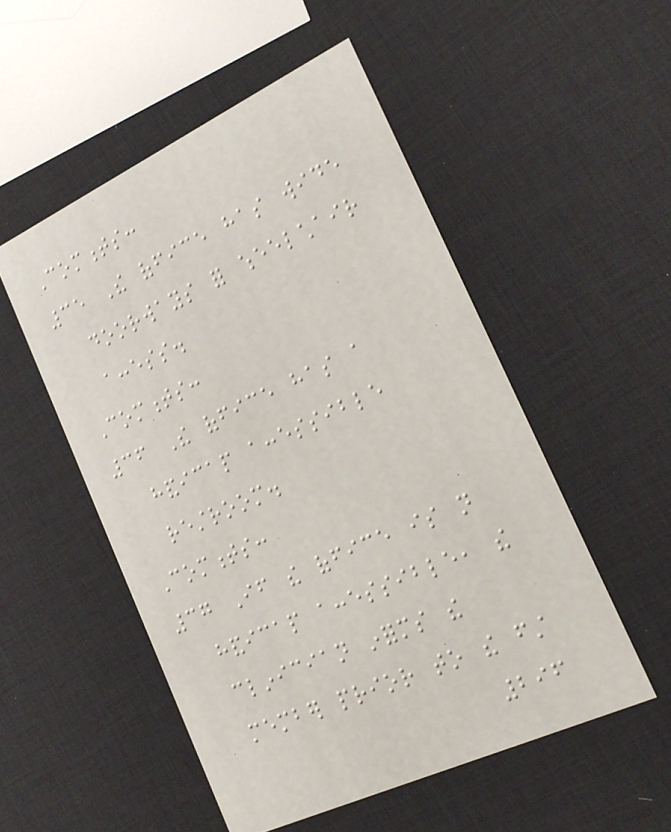Comments:
35 The office has wide
doorways for wheelchair
access.
Comments:
36 The office has a
handicap accessible
restroom.
Comments:
37 If the office is not
handicap accessible, the
clinician informs the
member prior to the first
296
